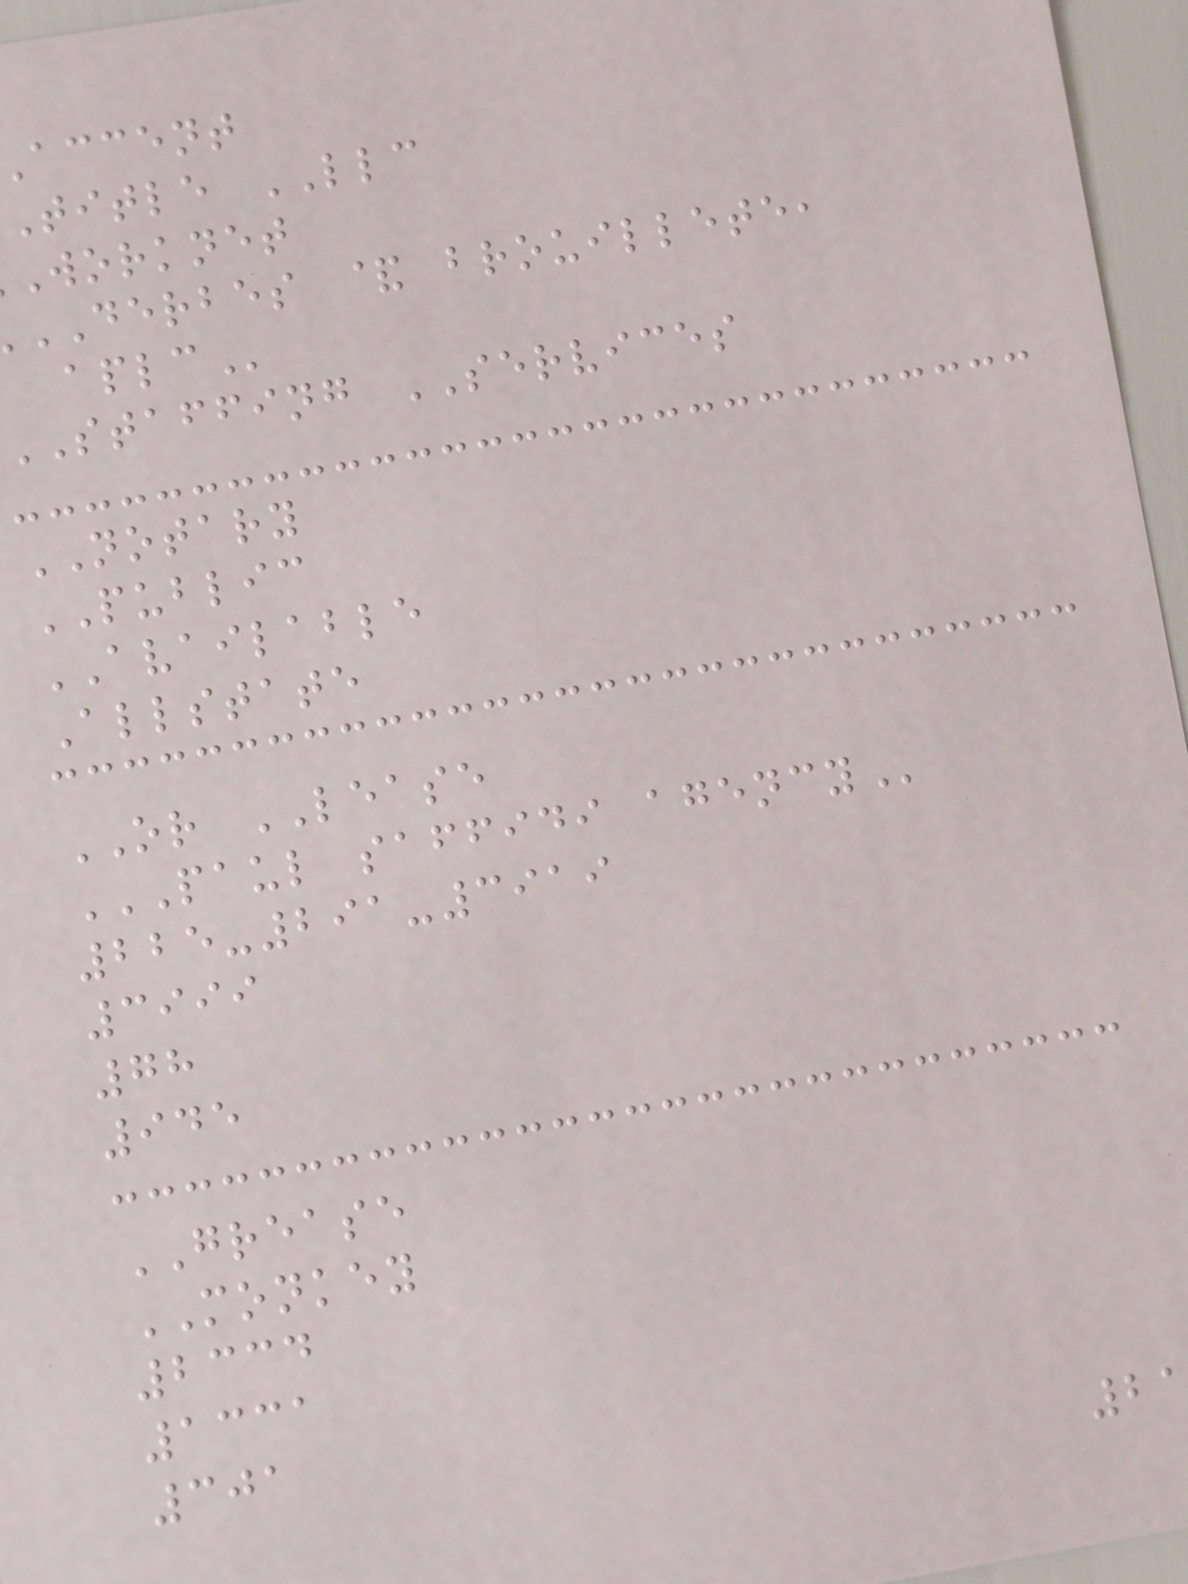accent
title LLC
worknet
DERBES & brouillete,
STAFFING SERVICES
NOTARY
PUBLIC
AVAILABLE
Allstate
OR LEASE
PAUL SAFFIDI AGENCY
225-291-3919
3999
78
945
GREASE
MONKEY
2334
1331
301
